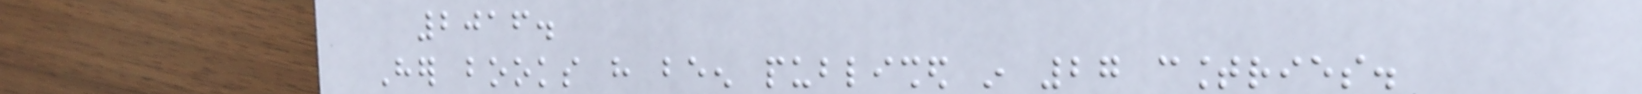2016.
Her books have been published in 27 countries.
